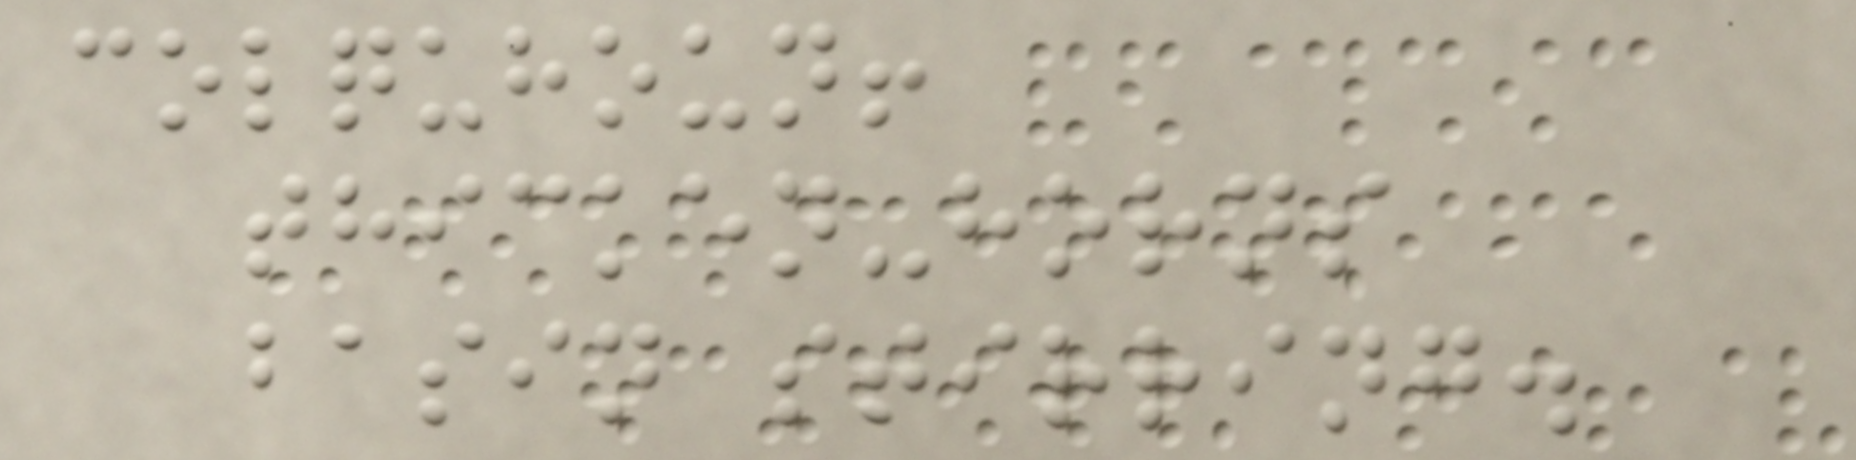colquhoun!
thicken-horns
basin stirring.
